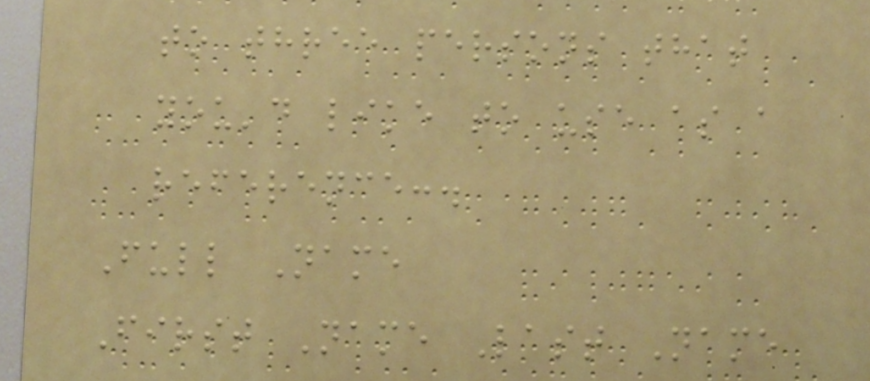to three persons that
you'd like to use as a
reference:.
Full Name
First Name Last Name
